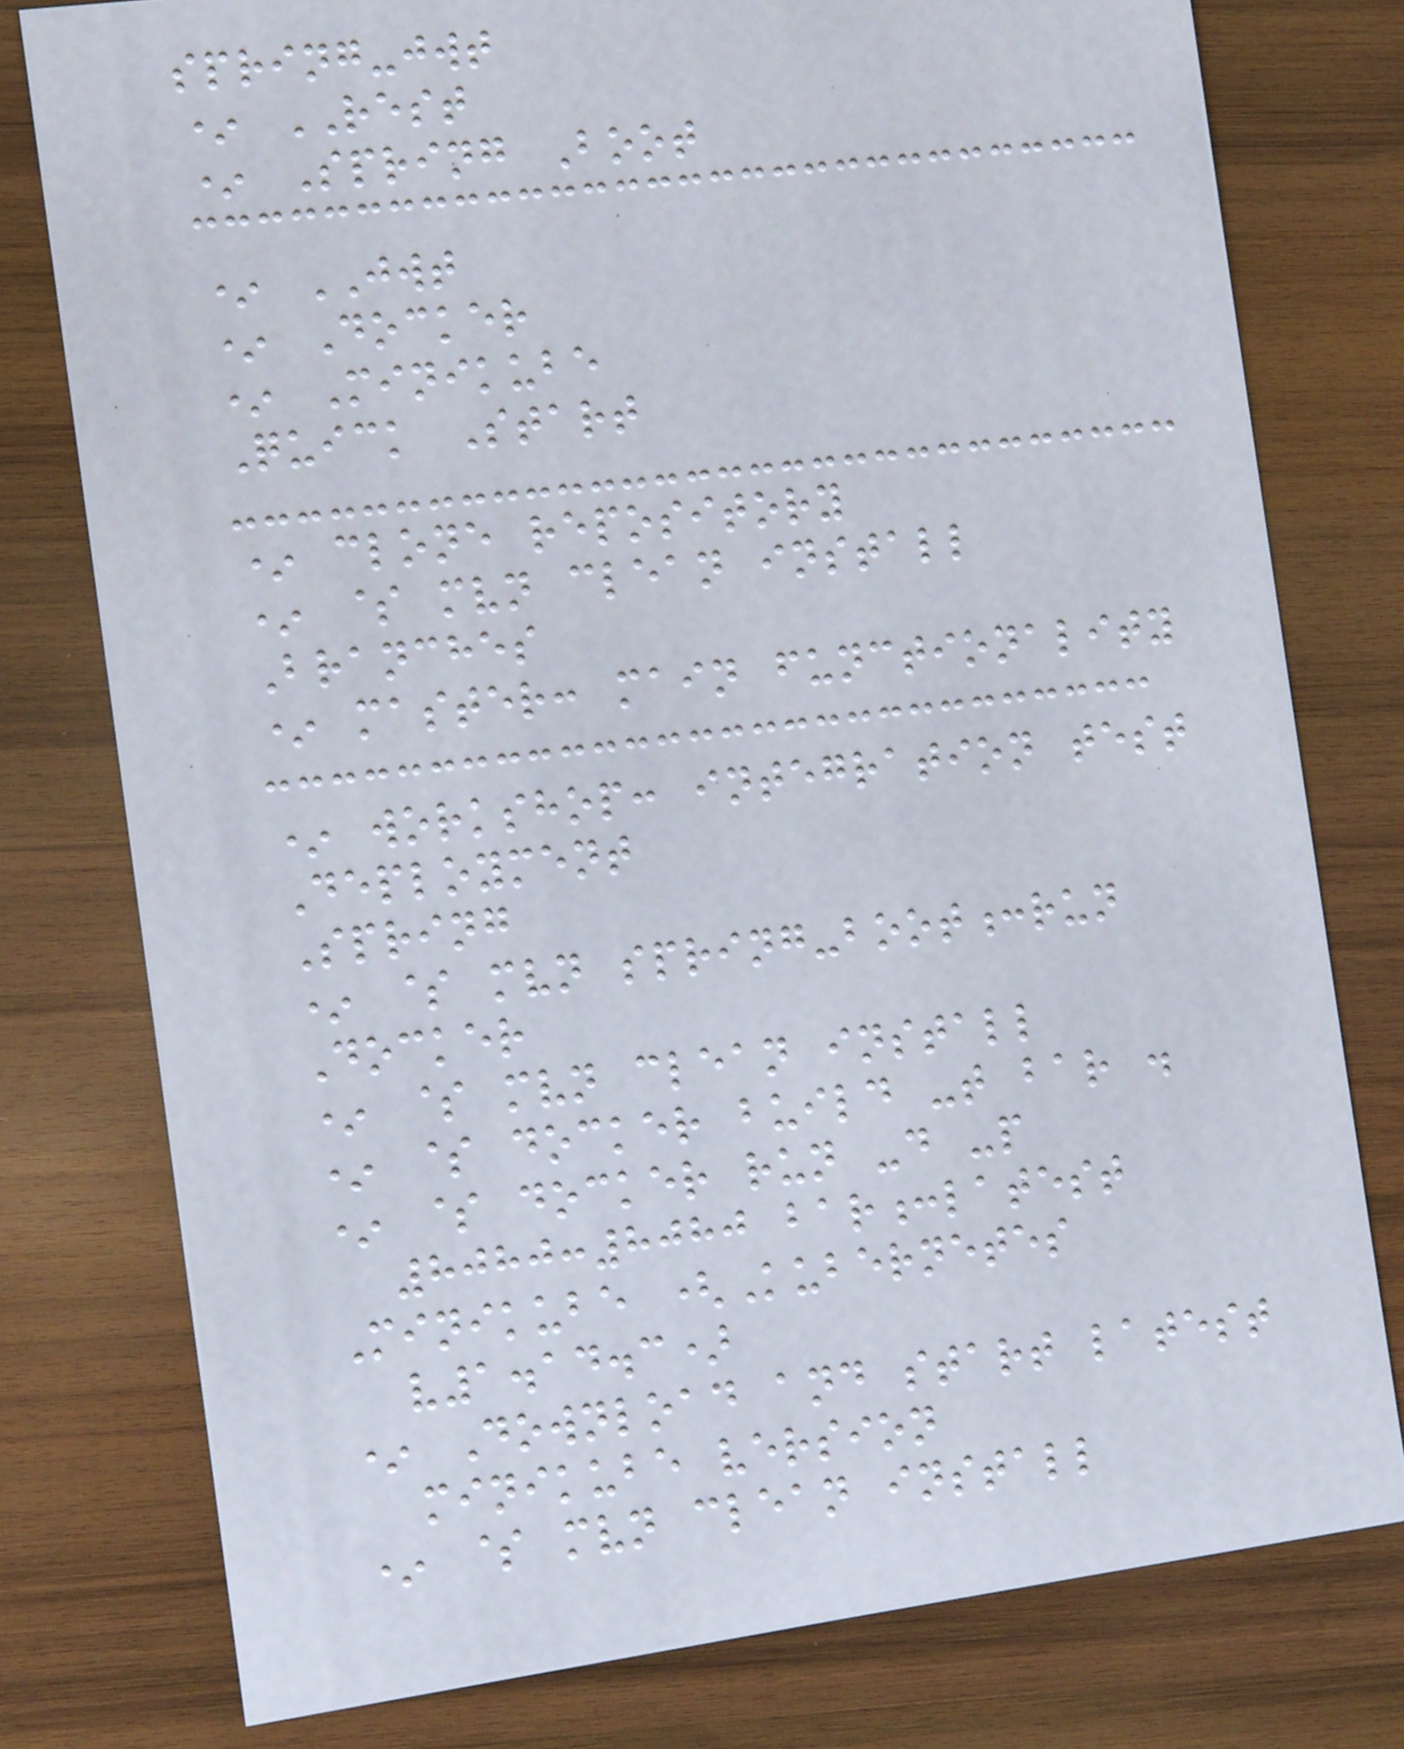spring-jwt
* REST
* Spring Boot
* JWT
* Docker
* Minikube
Quick Start
* clone repository
* $ mvn clean install
Branches
* master: main functionality
* workshop: integration test
Deployment
Spring
* $ mvn spring-boot:run
Docker
* $ mvn clean install
* $ docker build -t bar .
* $ docker run -d -p
8080:8080 bar:latest
Minikube (Kubernetes
v1.14.3)
* Download and start latest
minikube version
* $ mvn clean install
